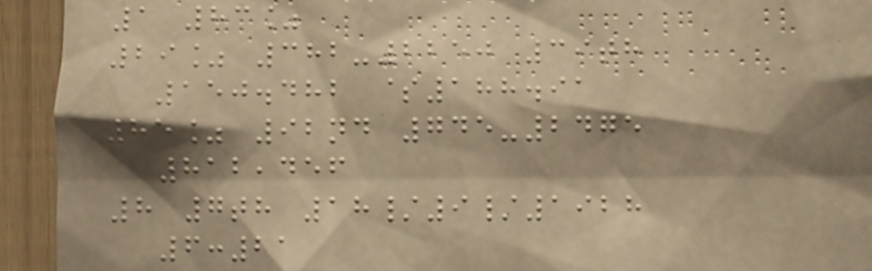1 83%
29% 382-2250 39th
150.482 $188.91
85% 92nd 745-2475
812,456
8 7th 18/9/1928
6:21
